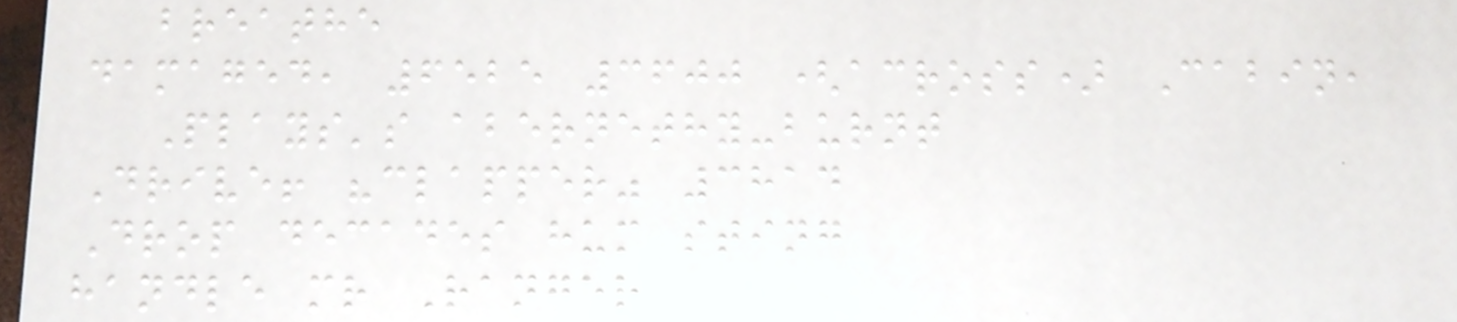breathe
damaged, 6525 3600 (across) Cabin,
Plays's abernethy-burnt
Drive! "clapper" 3814
Drop decades hum sting
handle mr Ranger
